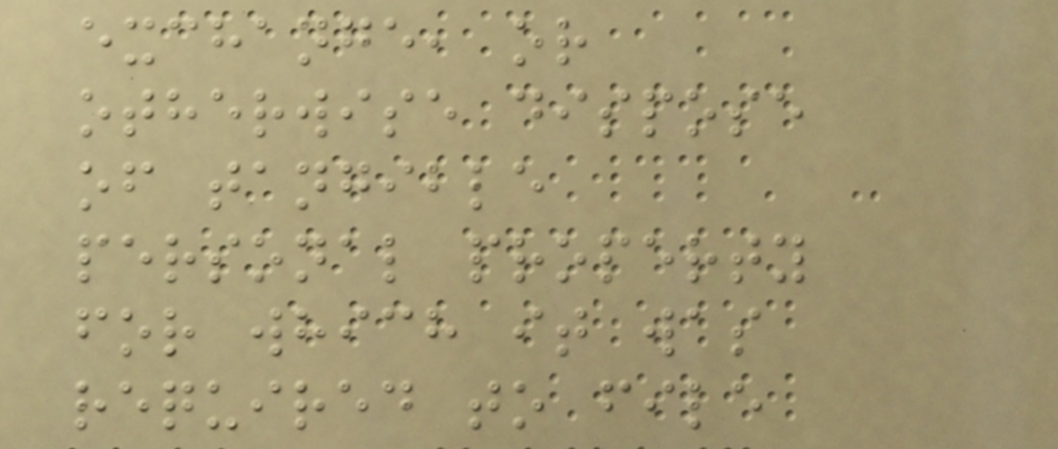exchange, or
otherwise dispose
of tangible
personal property
for which it was
required to file
